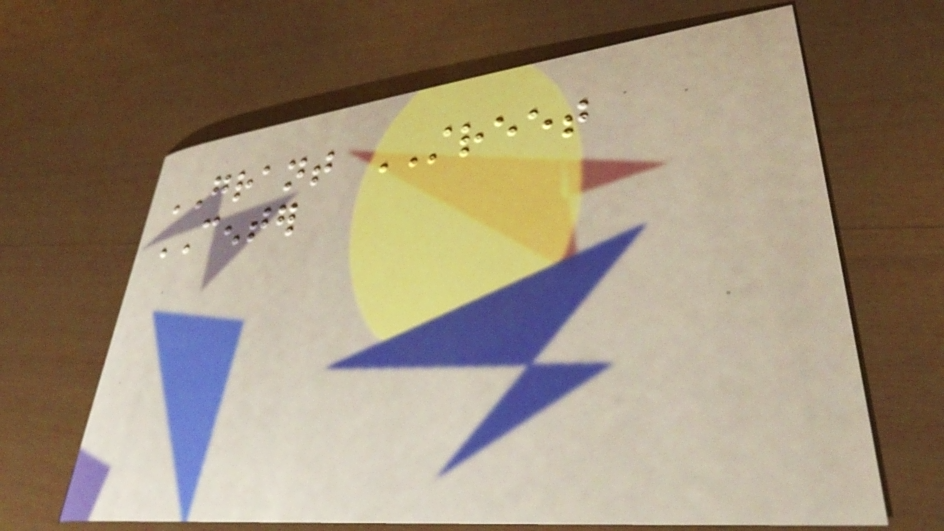GRANT STREET
CENTER
